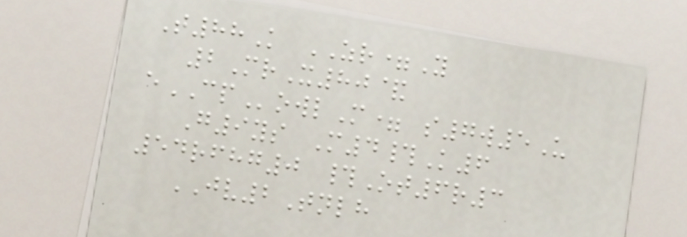T88K ZR=Y
2MrX80&
eCPowlM= s7w5U
G9ys M4#K6
54rfhg0 #Ot6r3
JV2Tnlh
